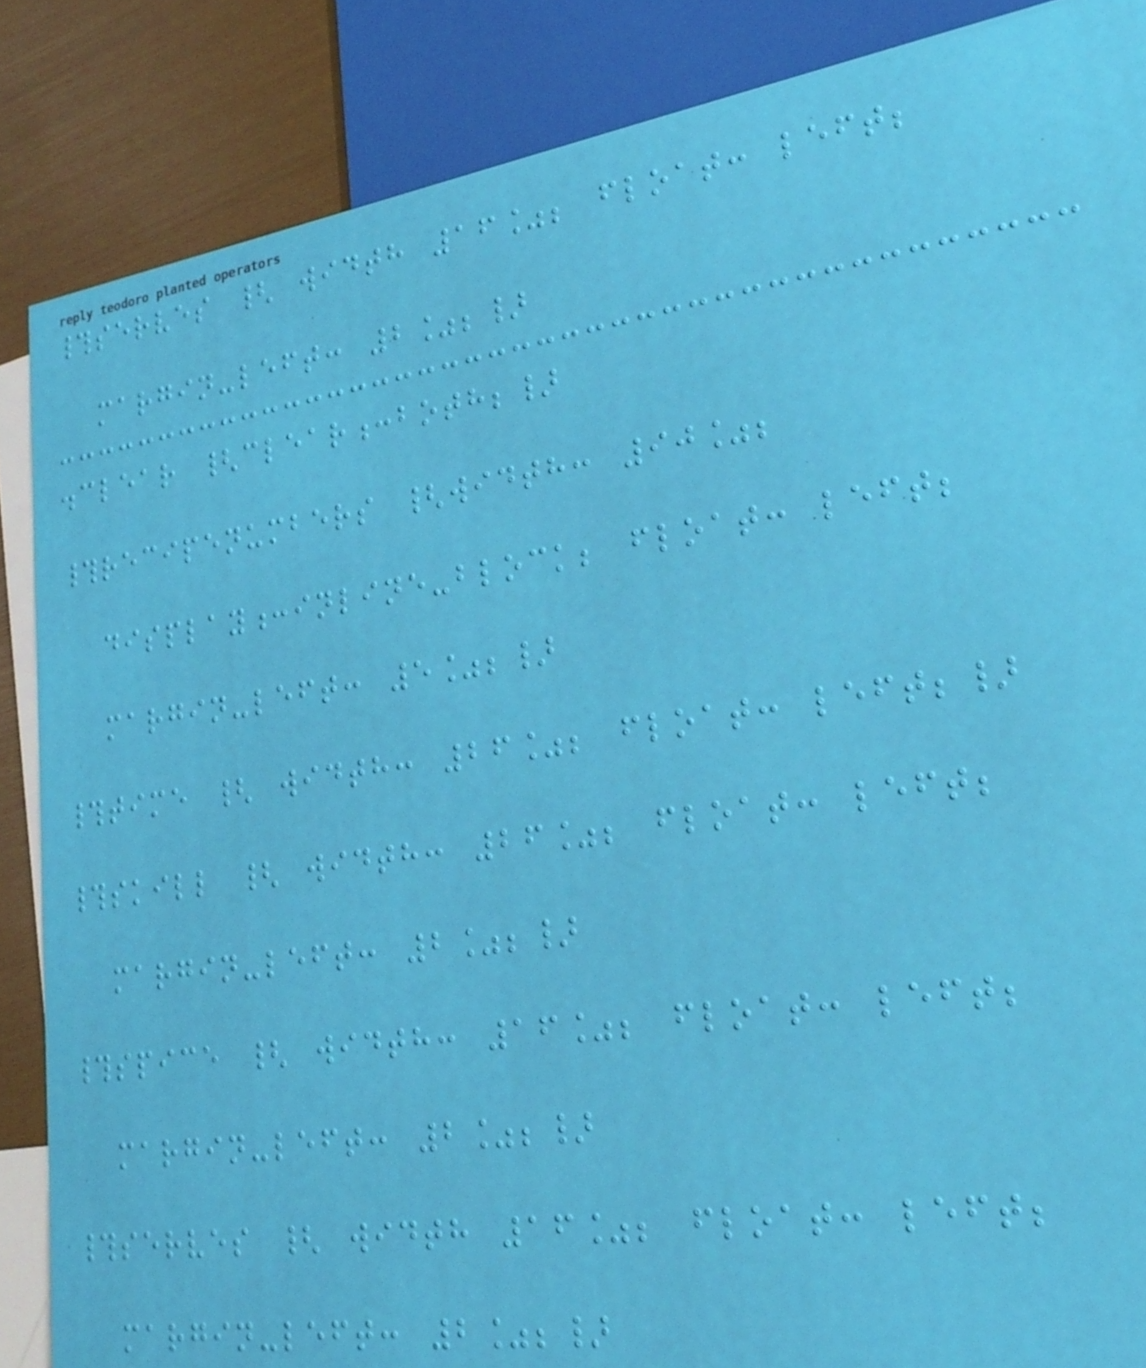#serves { width 16%; float: left;
margin-left: 2%;}
.clear {clear:both;}
#recipenumbers {width: 90%;
display:inline-block; float: left;
margin-left: 5%;}
#time { width: 26%; float: left;}
#skill { width: 26%; float: left;
margin-left: 2%;}
#spice { width: 16%; float: left;
margin-left: 2%;}
#serves { width 16%; float: left;
margin-left: 2%;}
